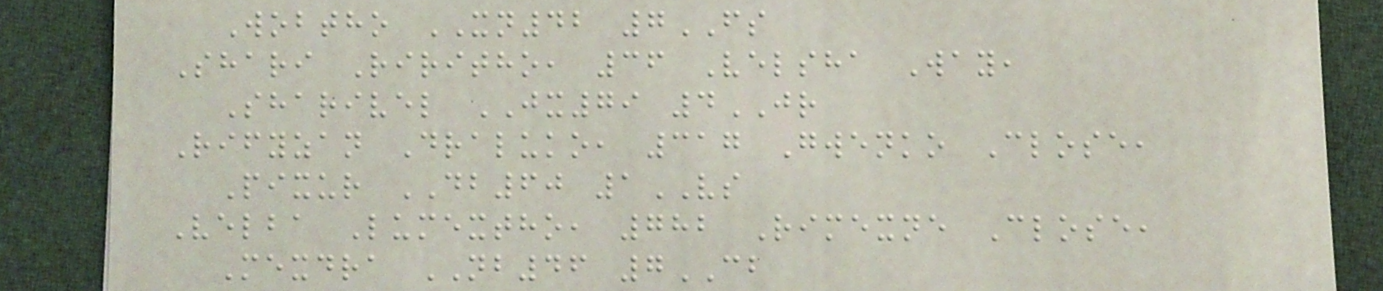Wobtho XN42 7FS
Shari Riritho, 36 Velsha Way,
Sharivel JX79 4JR
Rifyzan Draluko, 317 Gwenko Close,
Pixur DB60 1VS
Velba Lumextho, 782 Rimexne Close,
Mexdra NB46 7CB
